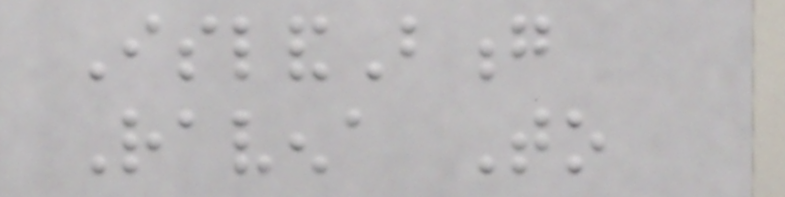IslandBong
Ravena To
